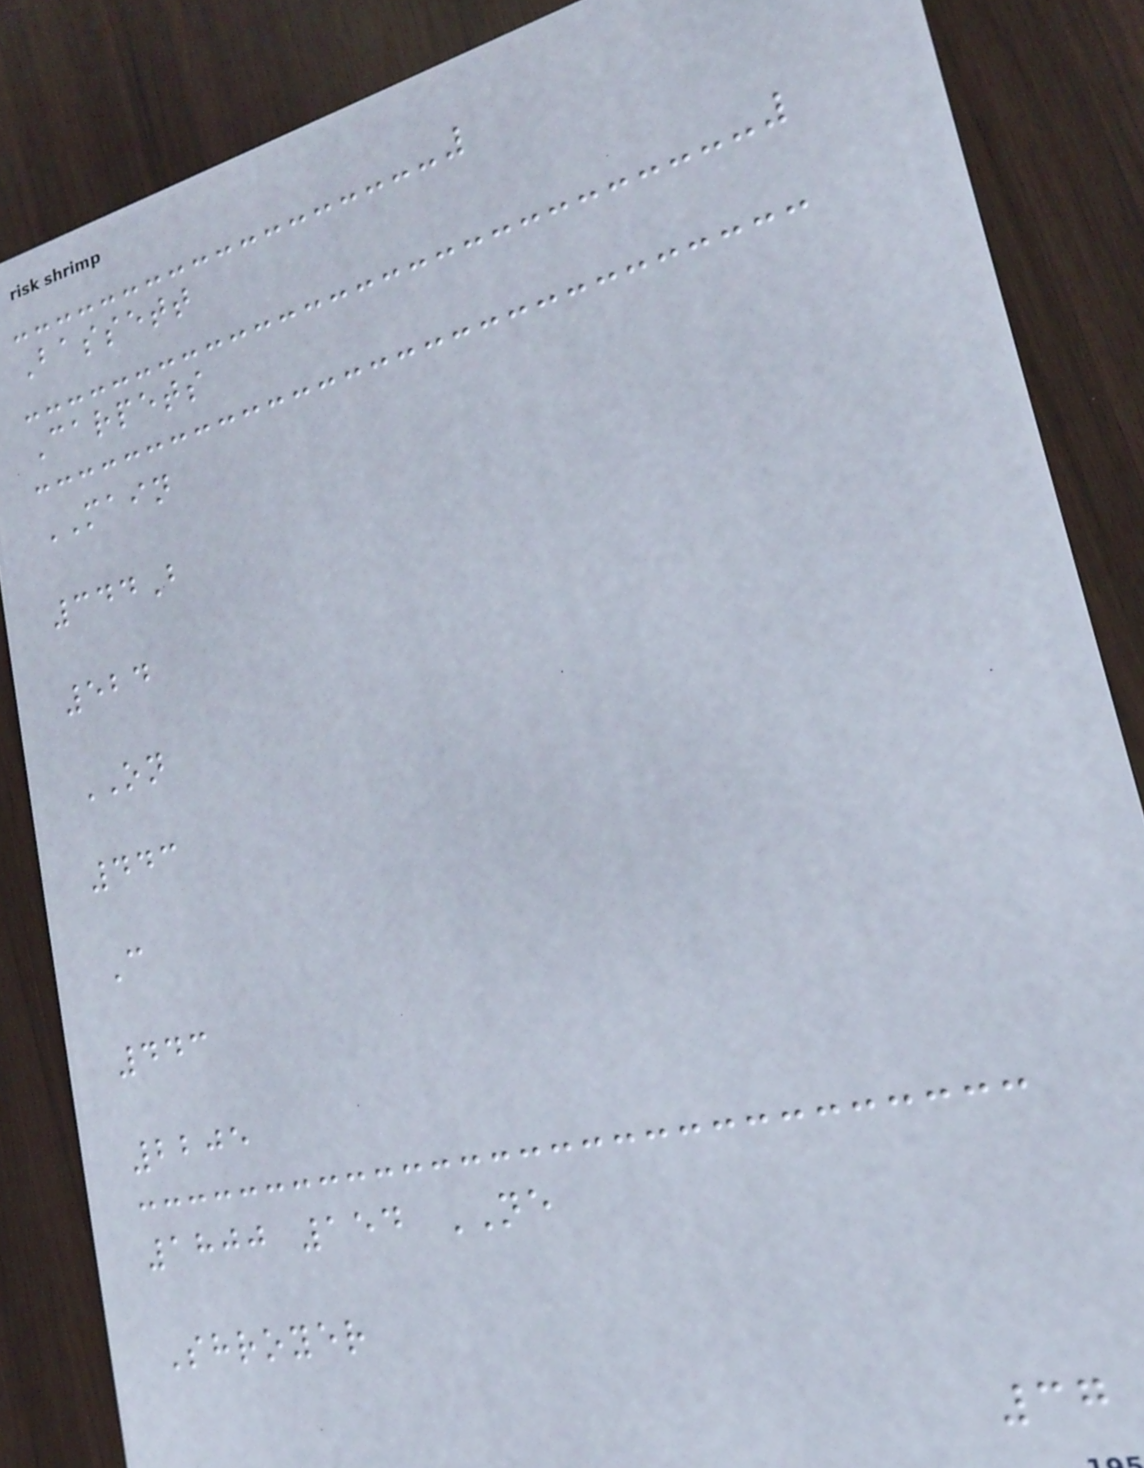Bassett
Carpets
MAIN
344B
524
ON
443
C
443
2205
1800 154 NE
Shroyer
37
